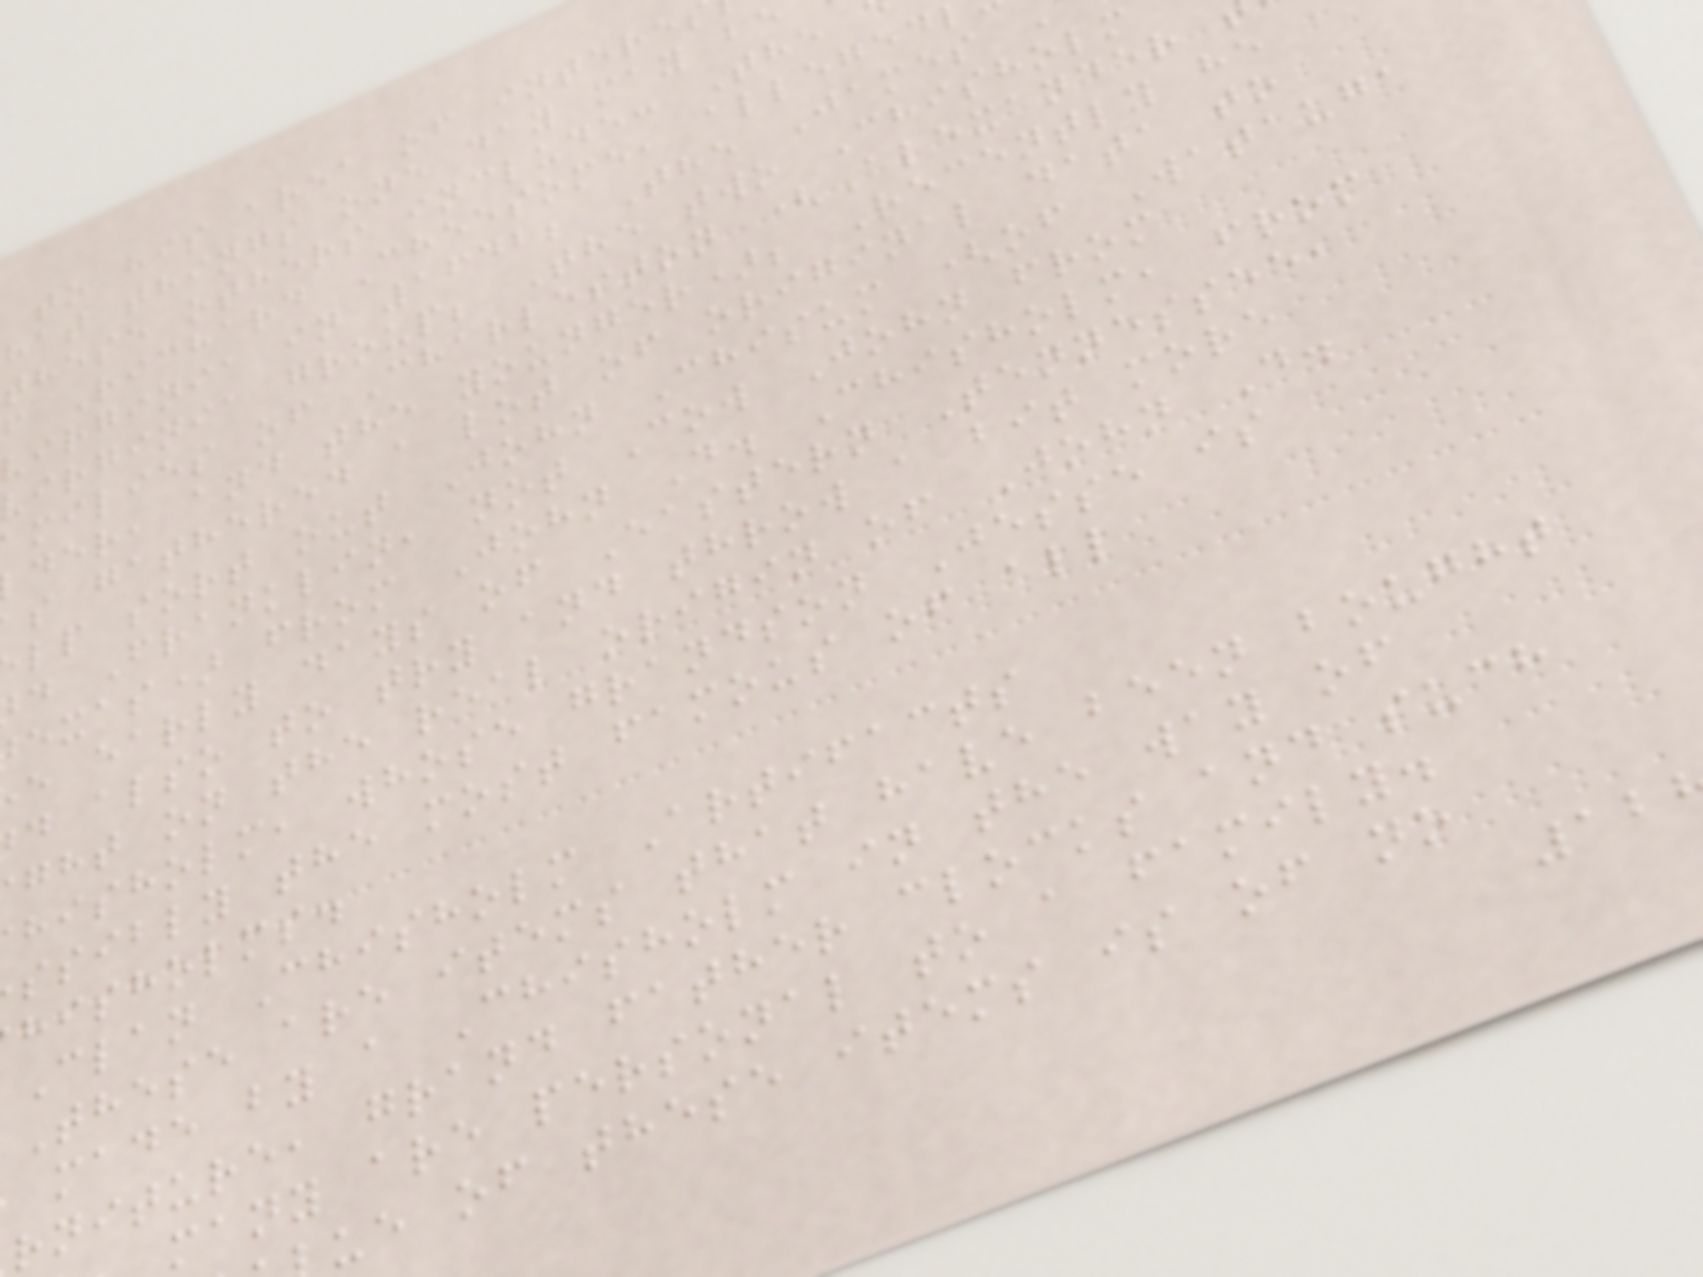to his area of intere
hat things one day may be
these others include: The
f Richard Cheesome, alleged
virginia in 1642; The James
virginia group; The two Chisholm
milies of Charleston (Alexander
der, and the younger); Recently he
s gathered a lot of original data to
lp sort out John Chisum (of Watauga
d Franklin, not Cow John from
exas) from John D. Chisholm, from
e early days of Eastern Tennessee,
d also to try and throw a bit more
ght on the real origin of John D.
hisholm, whose grandson Jesse is
ssibly the most famous of all
hisholms.
Clan Chisholm Artifacts
These are items that have been bought
made by a Chisholm in the way of
rniture, grand father clocks and such
many are personal to a family.
ue of these items is of no
